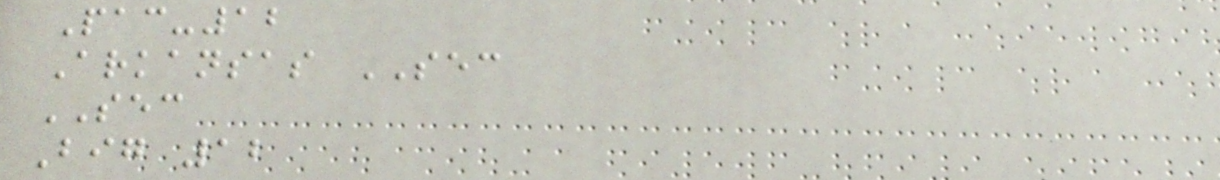Pac-12
Arkansas SEC
SEC
Big 12
